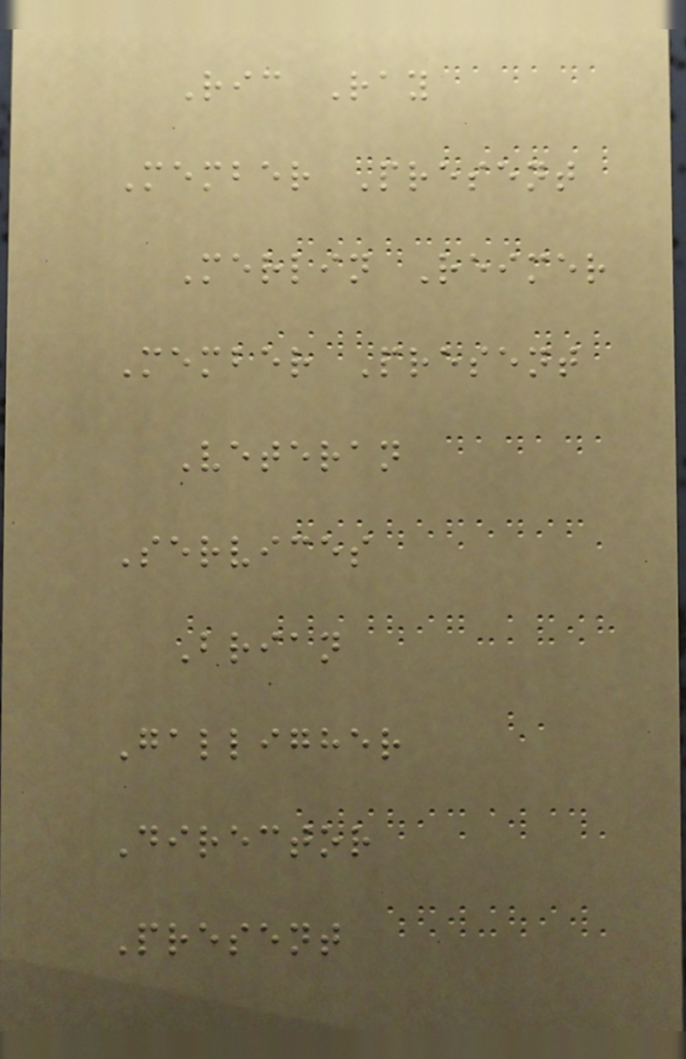Ric Ray
Member Present
Merlin Reimer
Member Present
Veteran
Services
Brian
Galligher
Director
Present
